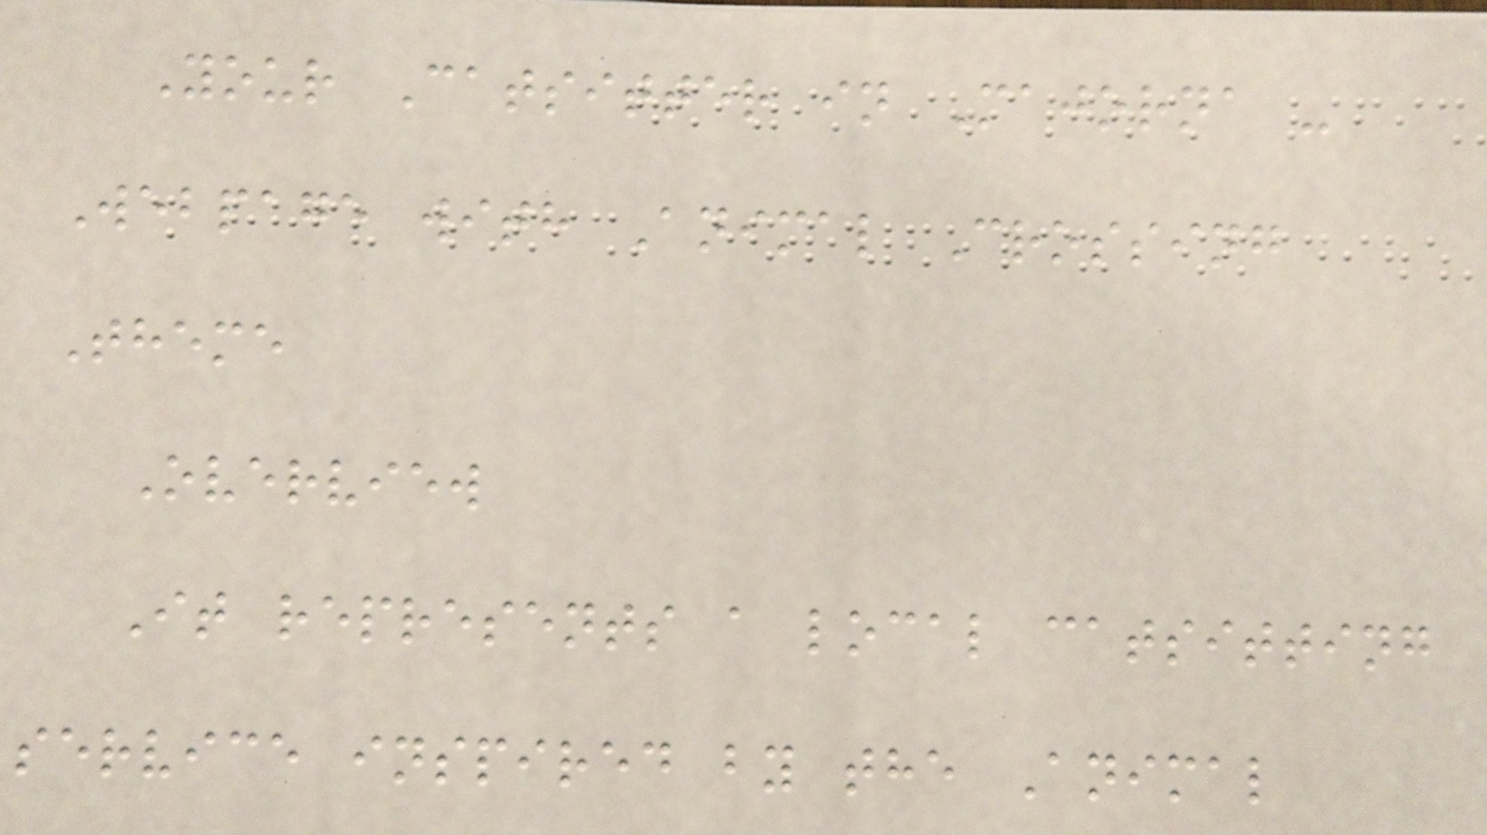Your Catsitter in Majorna -
Webpage with Animal Crossing
Theme
Overview
It represents a local catsitting
service inspired by the Animal
